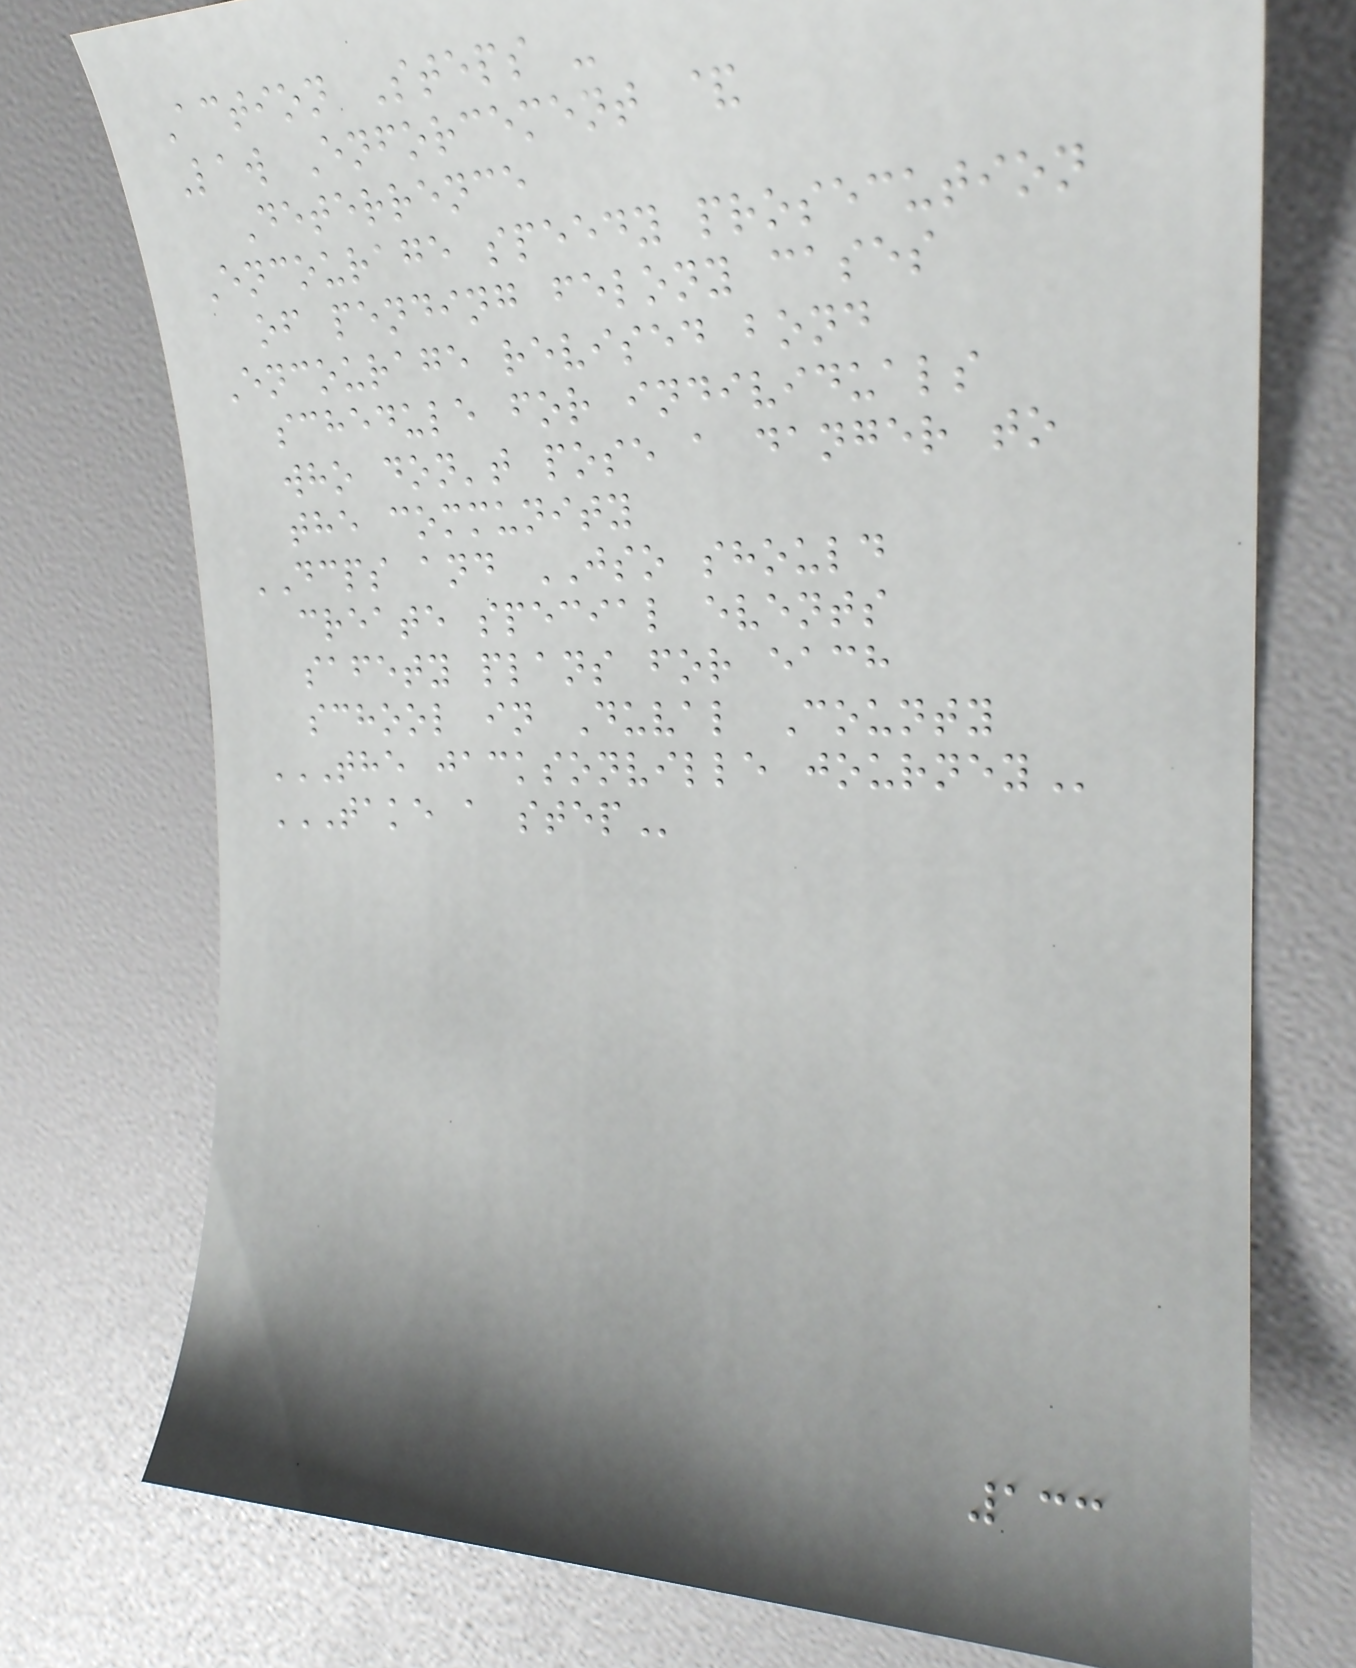Action Steps -
Law Enforcement &
Deterrence
Encourage speedy prosecution
of pending felony cases
Encourage revised bond
schedule for individuals
who don't pose a danger to
the community
DCPS and JSO should
create special events
safety plans for each
school in Duval County
THE JACKSONVILLE JOURNEY
TAKE A STEP
133
